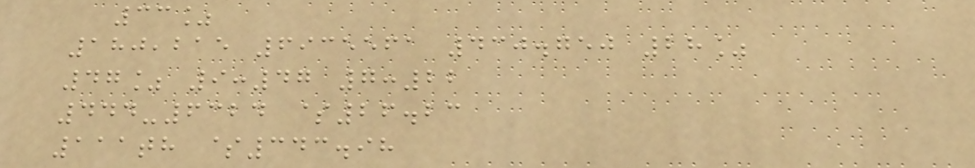33%
180,215 6935561 430.750 28%
47% 9:47 7:22
444-6324 $26.23
111th $343.98
